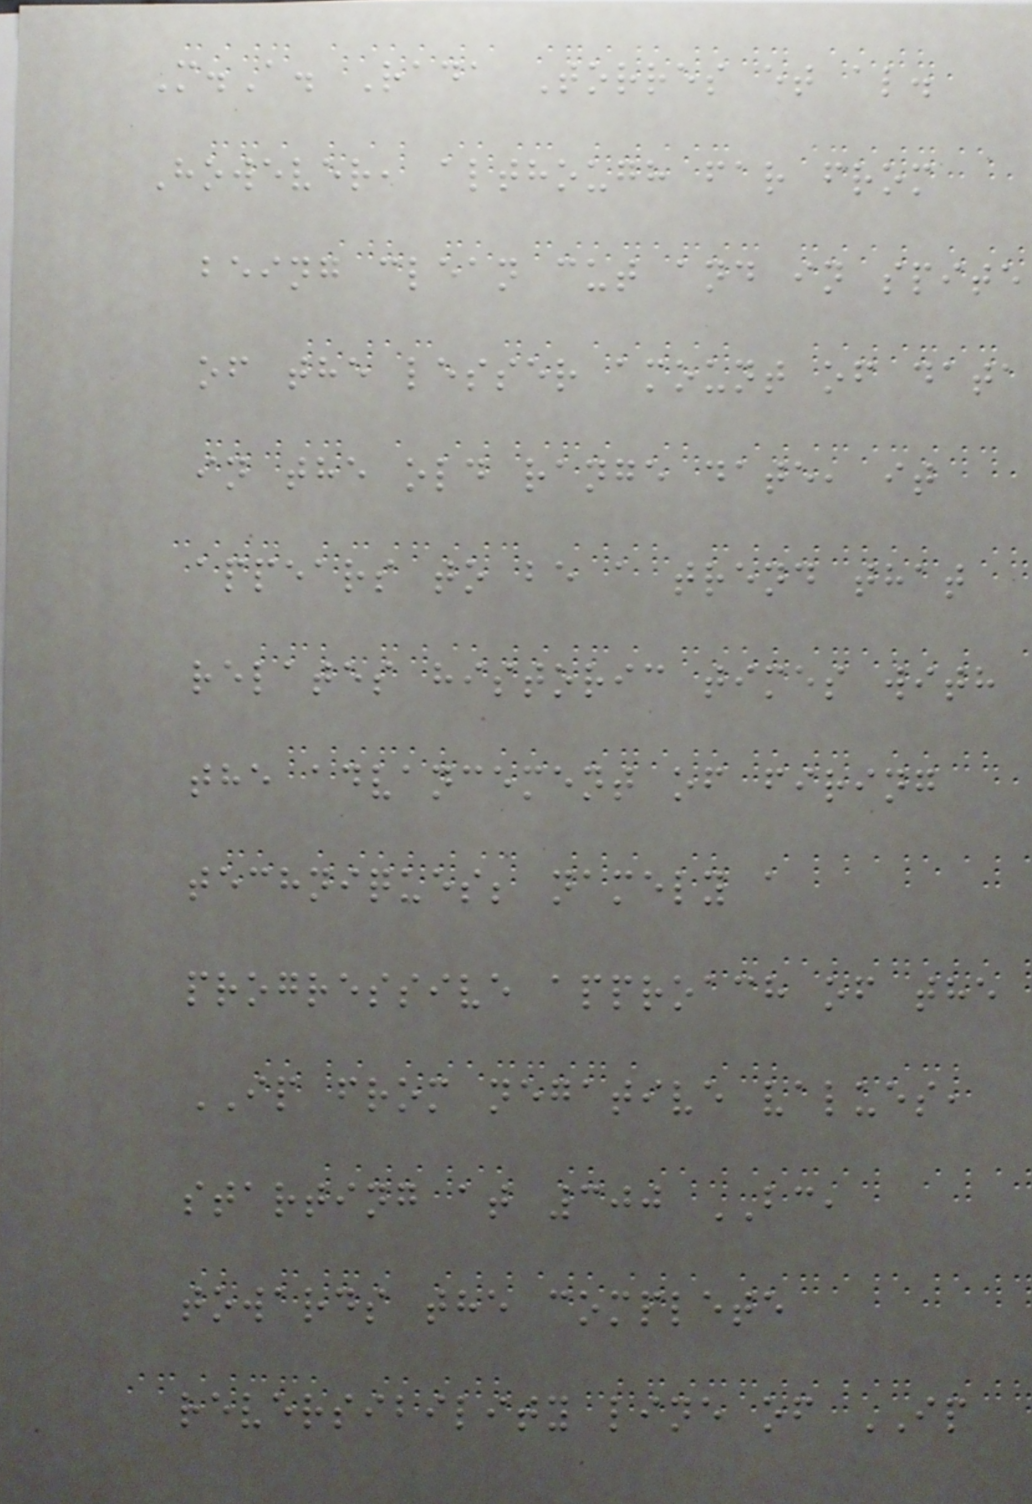M.A. Rada Torres et al.
However, although far from
being clean cut and in spite
of the lesser amount of data
in the old range date, it
appears to be a trend that
relates historic times with
the advancement of firing
techniques; namely a
progressive approach of the
IP from negative values,
starting at 300 BC,
towards the complete
reversibility line of IP
